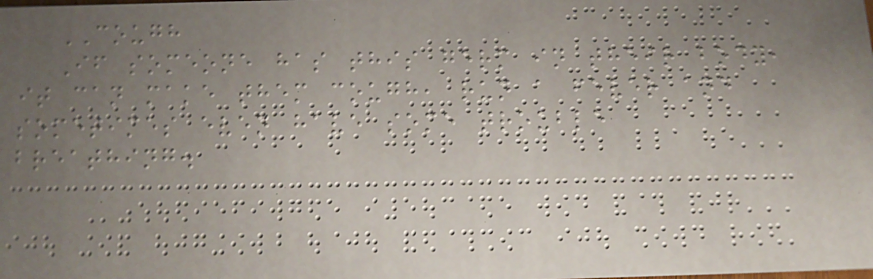COUGH
If someone has this germ in their body,
it can make them cough, run a fever and
sometimes even have some trouble
breathing.
